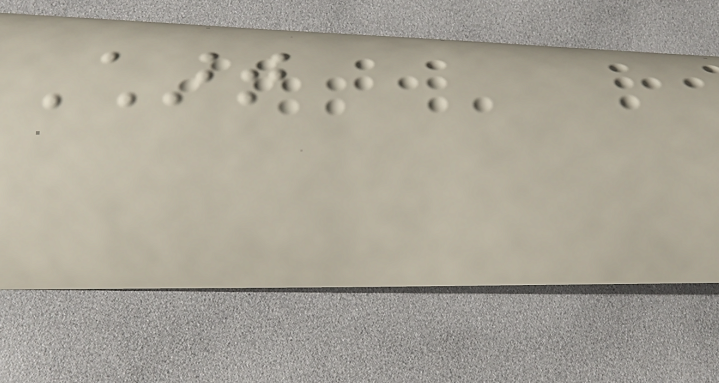Chart
